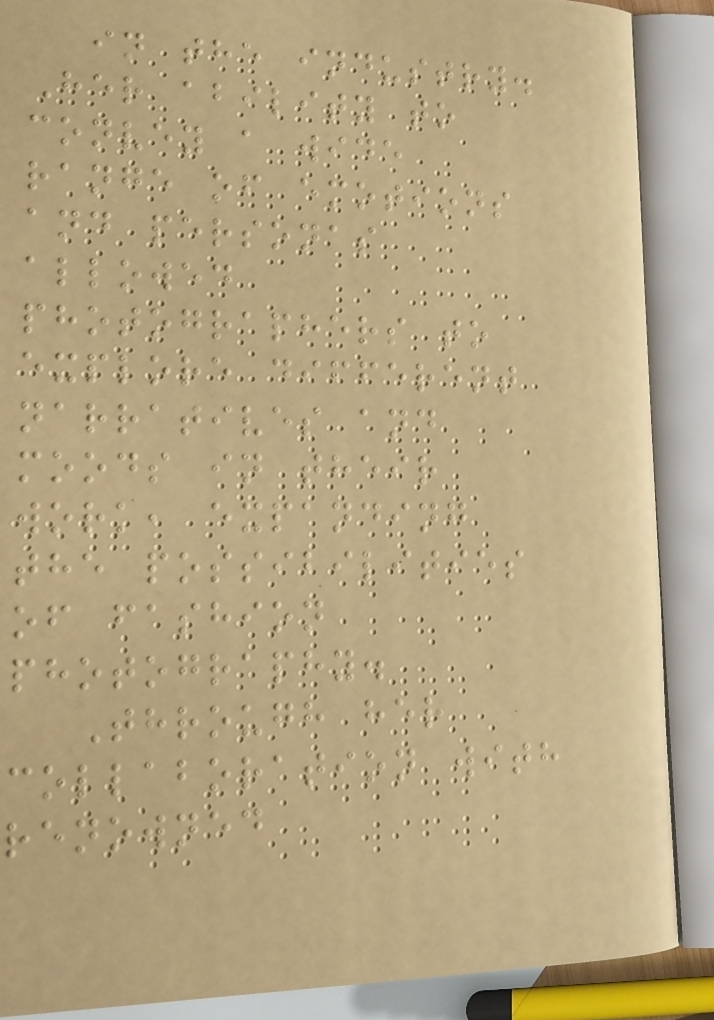in the industry.
Her ability to
convey a wide
range of emotions
and personas
allowed
photographers to
explore different
narratives and
moods in their
work, expanding
the possibilities
of fashion
photography.
Through her
collaboration with
renowned
